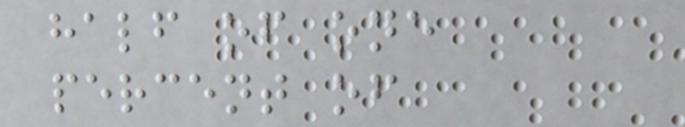half of one
percent of
